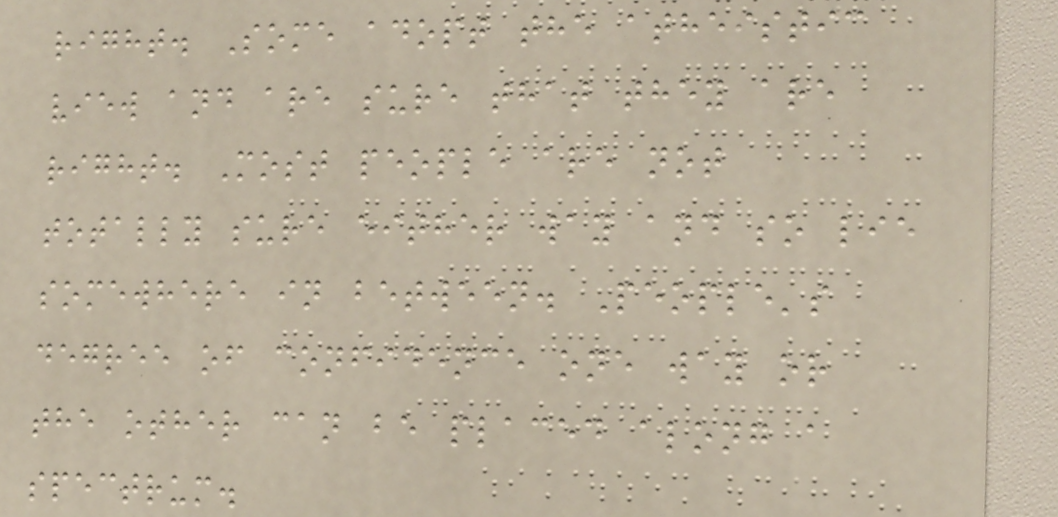right. Some adopt the atheistic
view and are sure that they are
right. Most people are not
totally sure either way and so lie
somewhere in between. People's
degree of confidence one way or
the other can be placed along a
spectrum.
